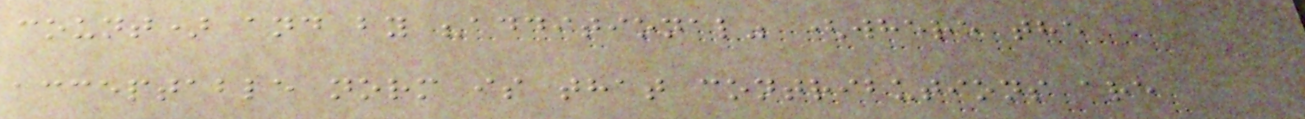count) and by "additional" (where the
acceptable norm is that contributions are
